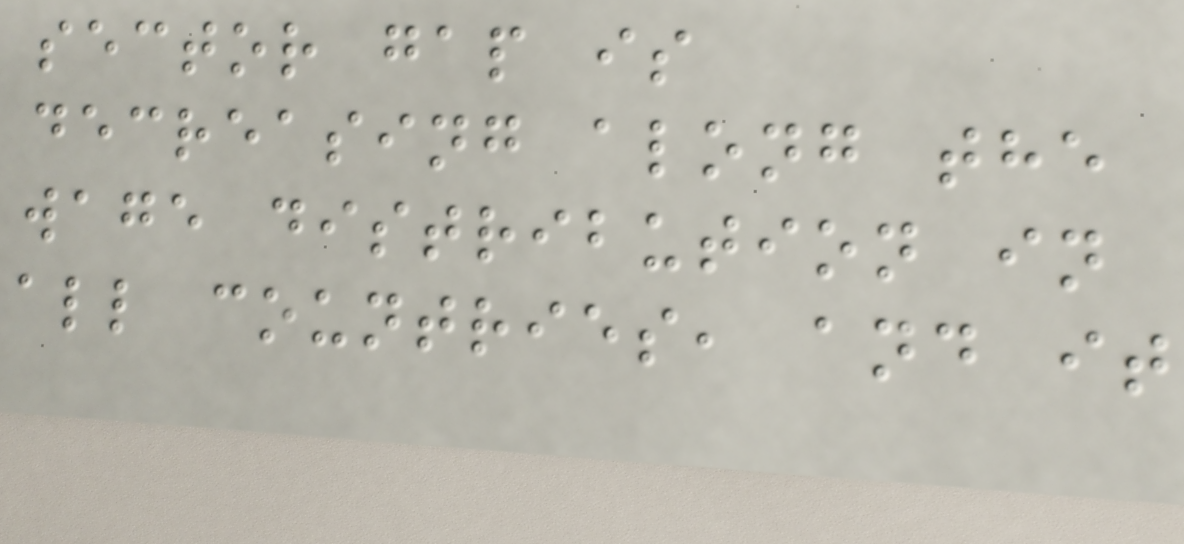sector gap is
decreasing along the
wage distribution in
all countries, and it
